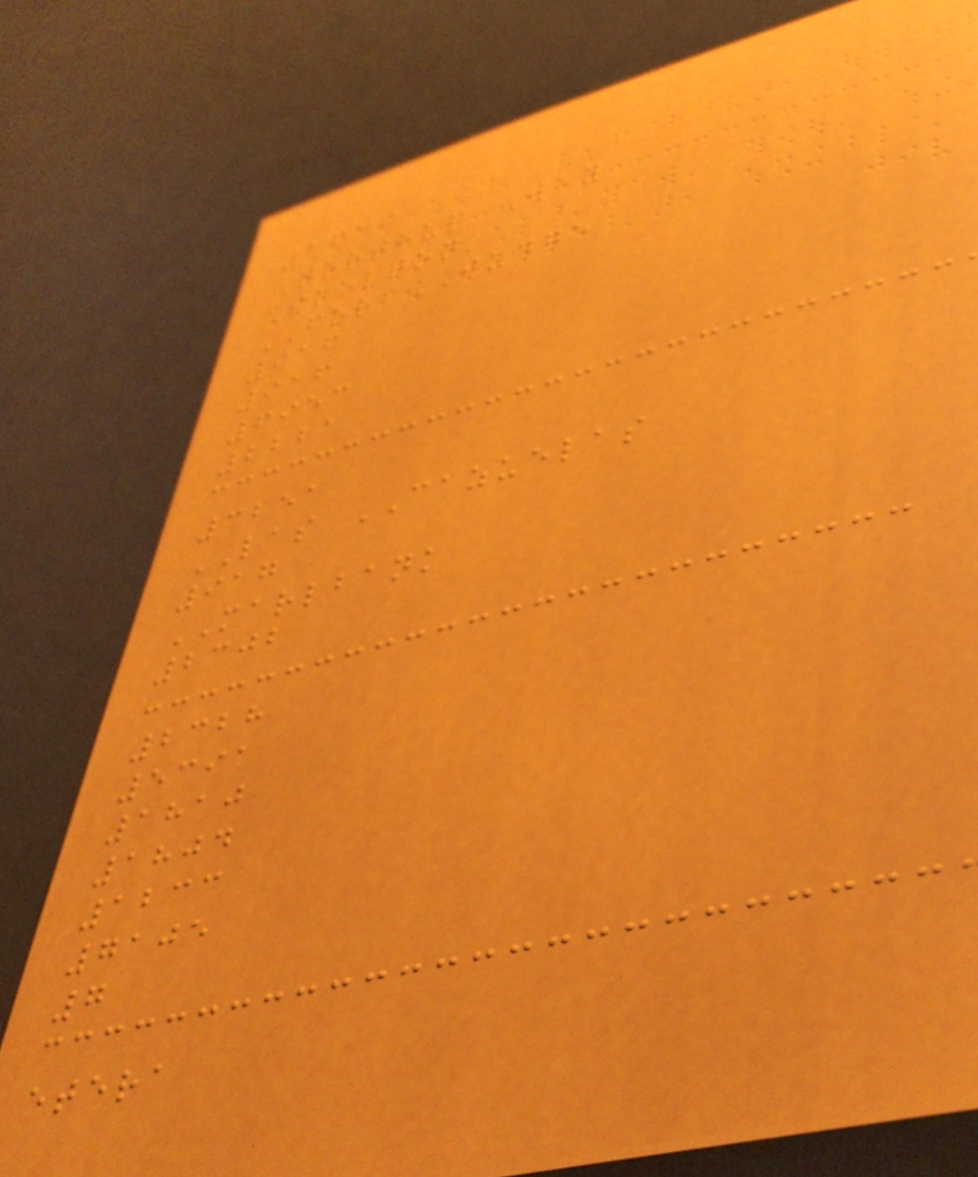1639
Northup Way
Skelton
FOR JUDGE
916
916
6953
2221
3251
LAS CAZUELAS
917
MARLBANK
2302
2328
5391
1810
1804
1233
7105
7
etera
